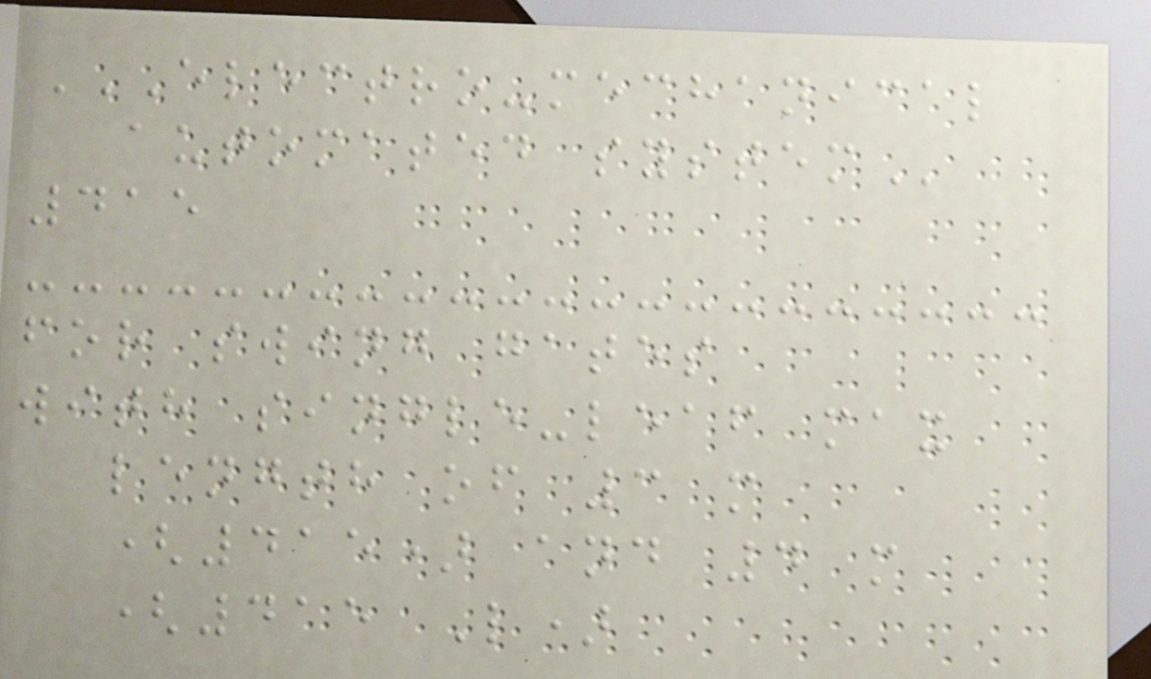ELECTRO-MECHANICAL
AUTOMATED SYSTEM
415
for swing gates
with single-leaf max
length of 3 m
(415) and 4 m
(415 L)
